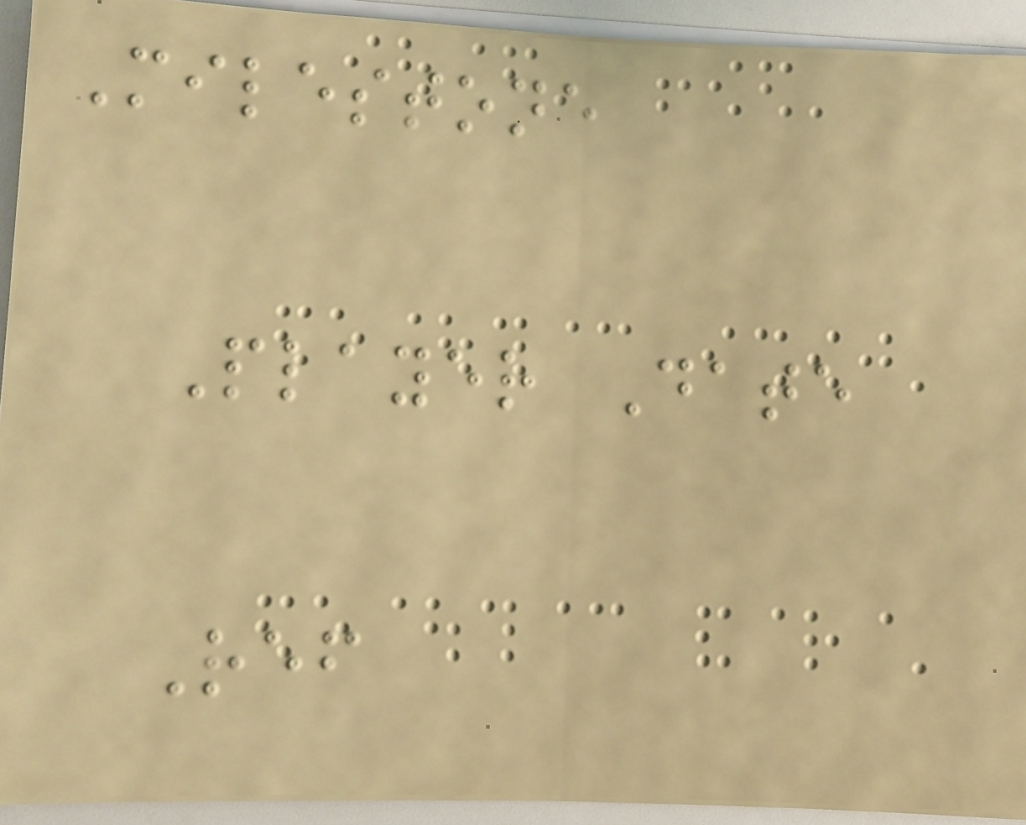Milestone
Player Date
Ref
